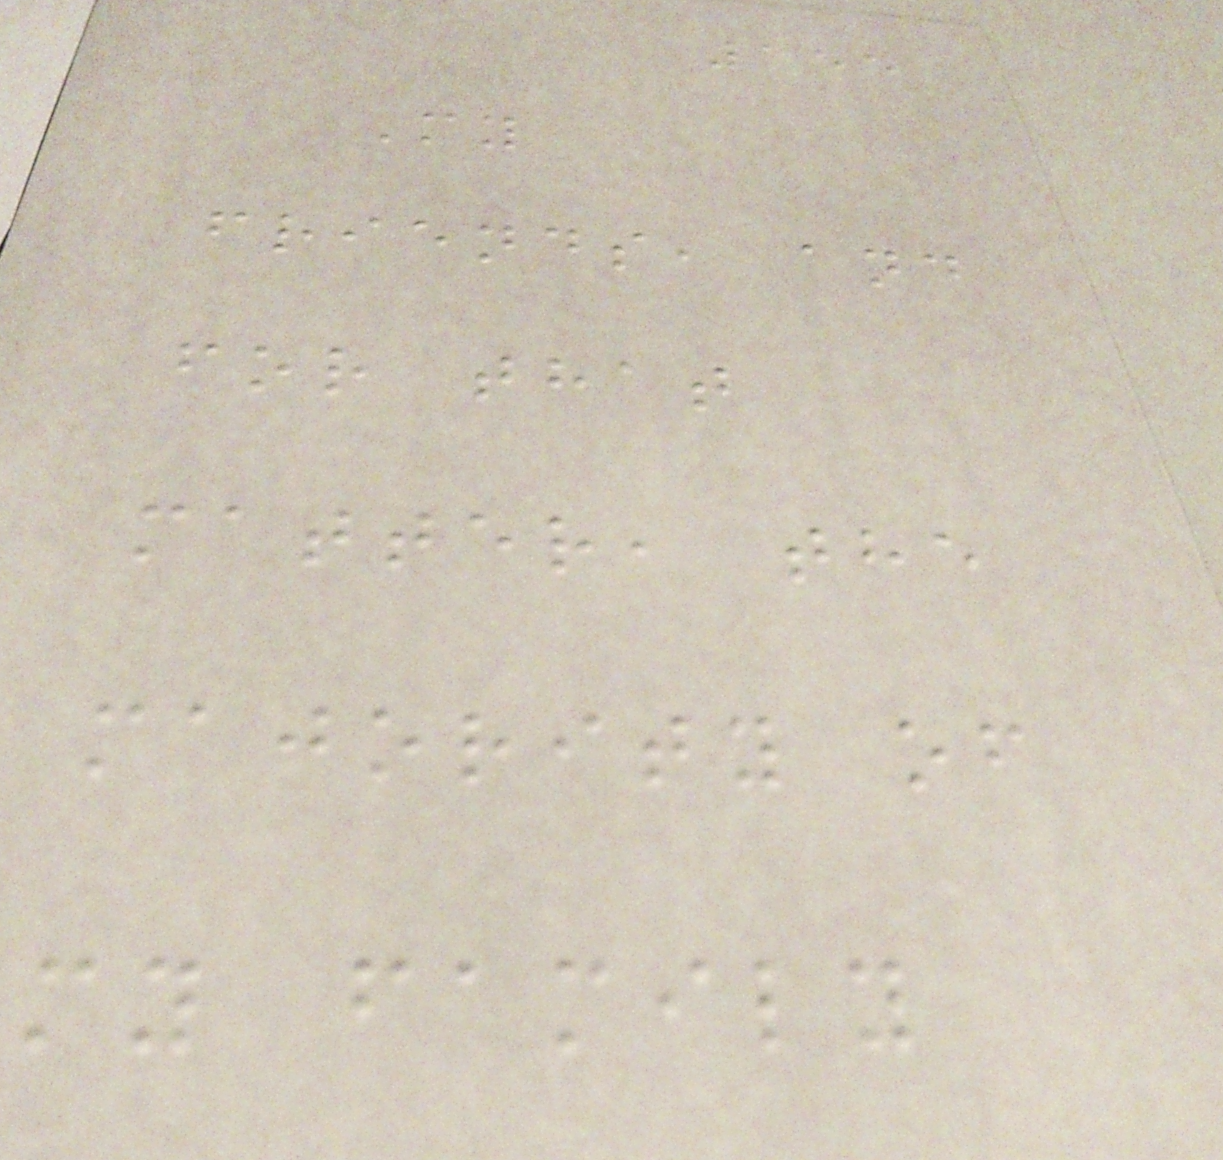155
My
friends, and
for that
matter, the
majority of
my family
